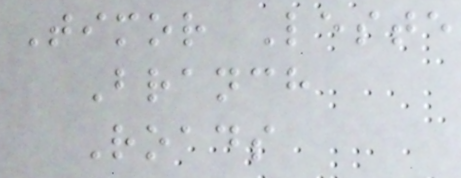Timor Leste
Branch
Roads
